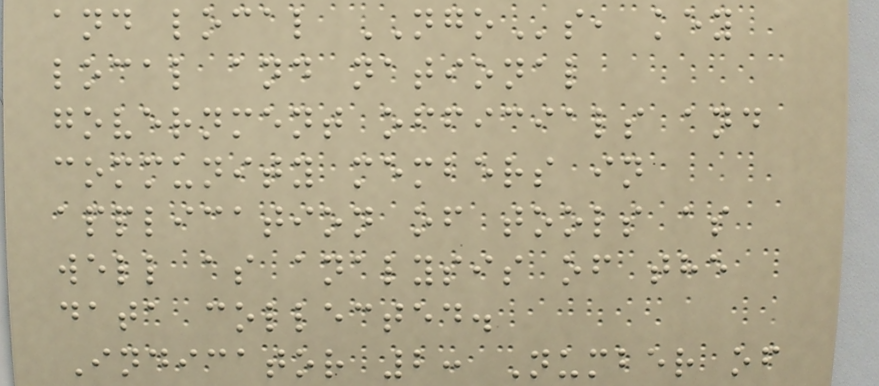and local NGOs, key
local and national
government officials and
community members in
application of tools as
well as analysis of the
data collected.
Indicator 2: Number of
